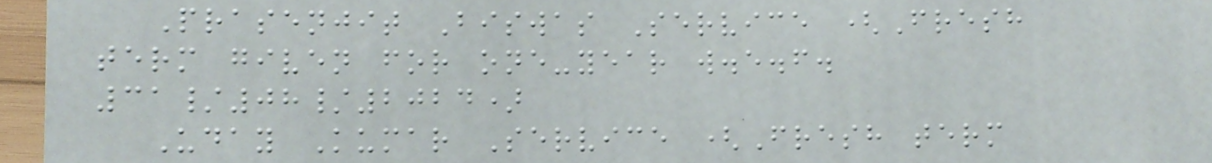Prasenjit Biswas Service (Fresh
term given for one-year w.e.f.
31/08/2024)
Uday Kumar Service (Fresh term
